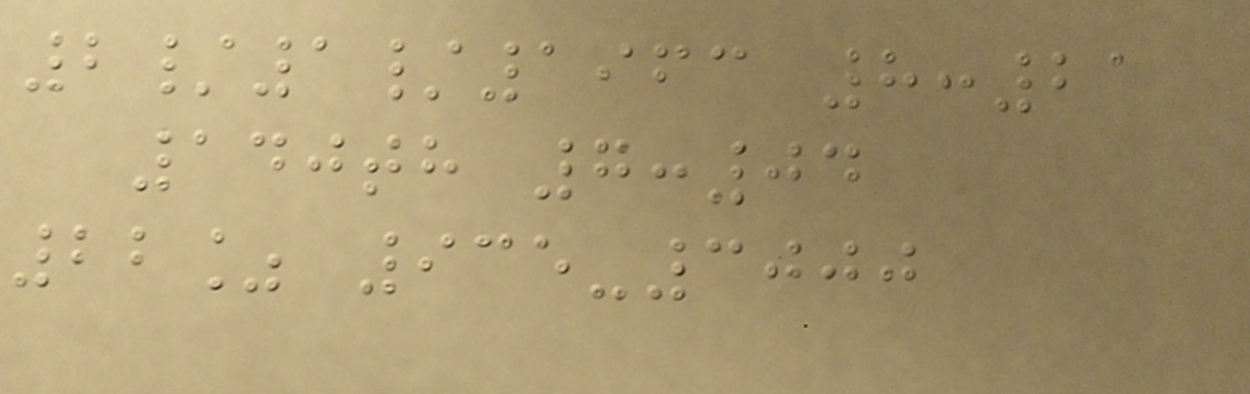2/1/1963 8:21
140th 7:04
22% 935-3000
